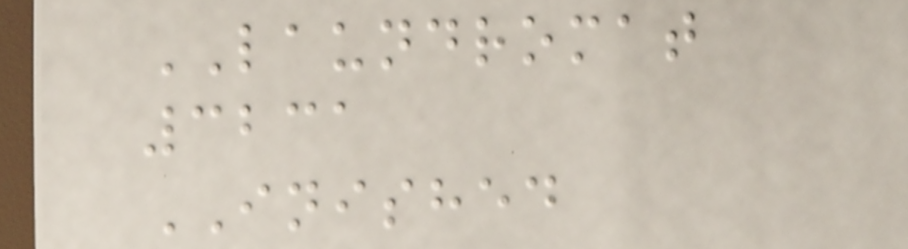LAUNDROMAT
3231
INISHED
